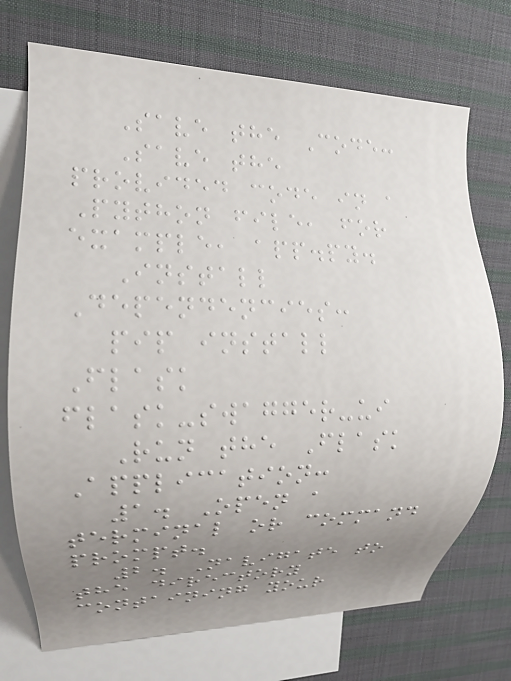Save the Code:
Save the
provided code in a
Python file, for
example, app.py.
Install
Dependencies:
pip install
Flask
flask-swagger-ui
Run the Flask
Application:
1. Open a
terminal or command
prompt.
2. Navigate to
the directory
containing your
